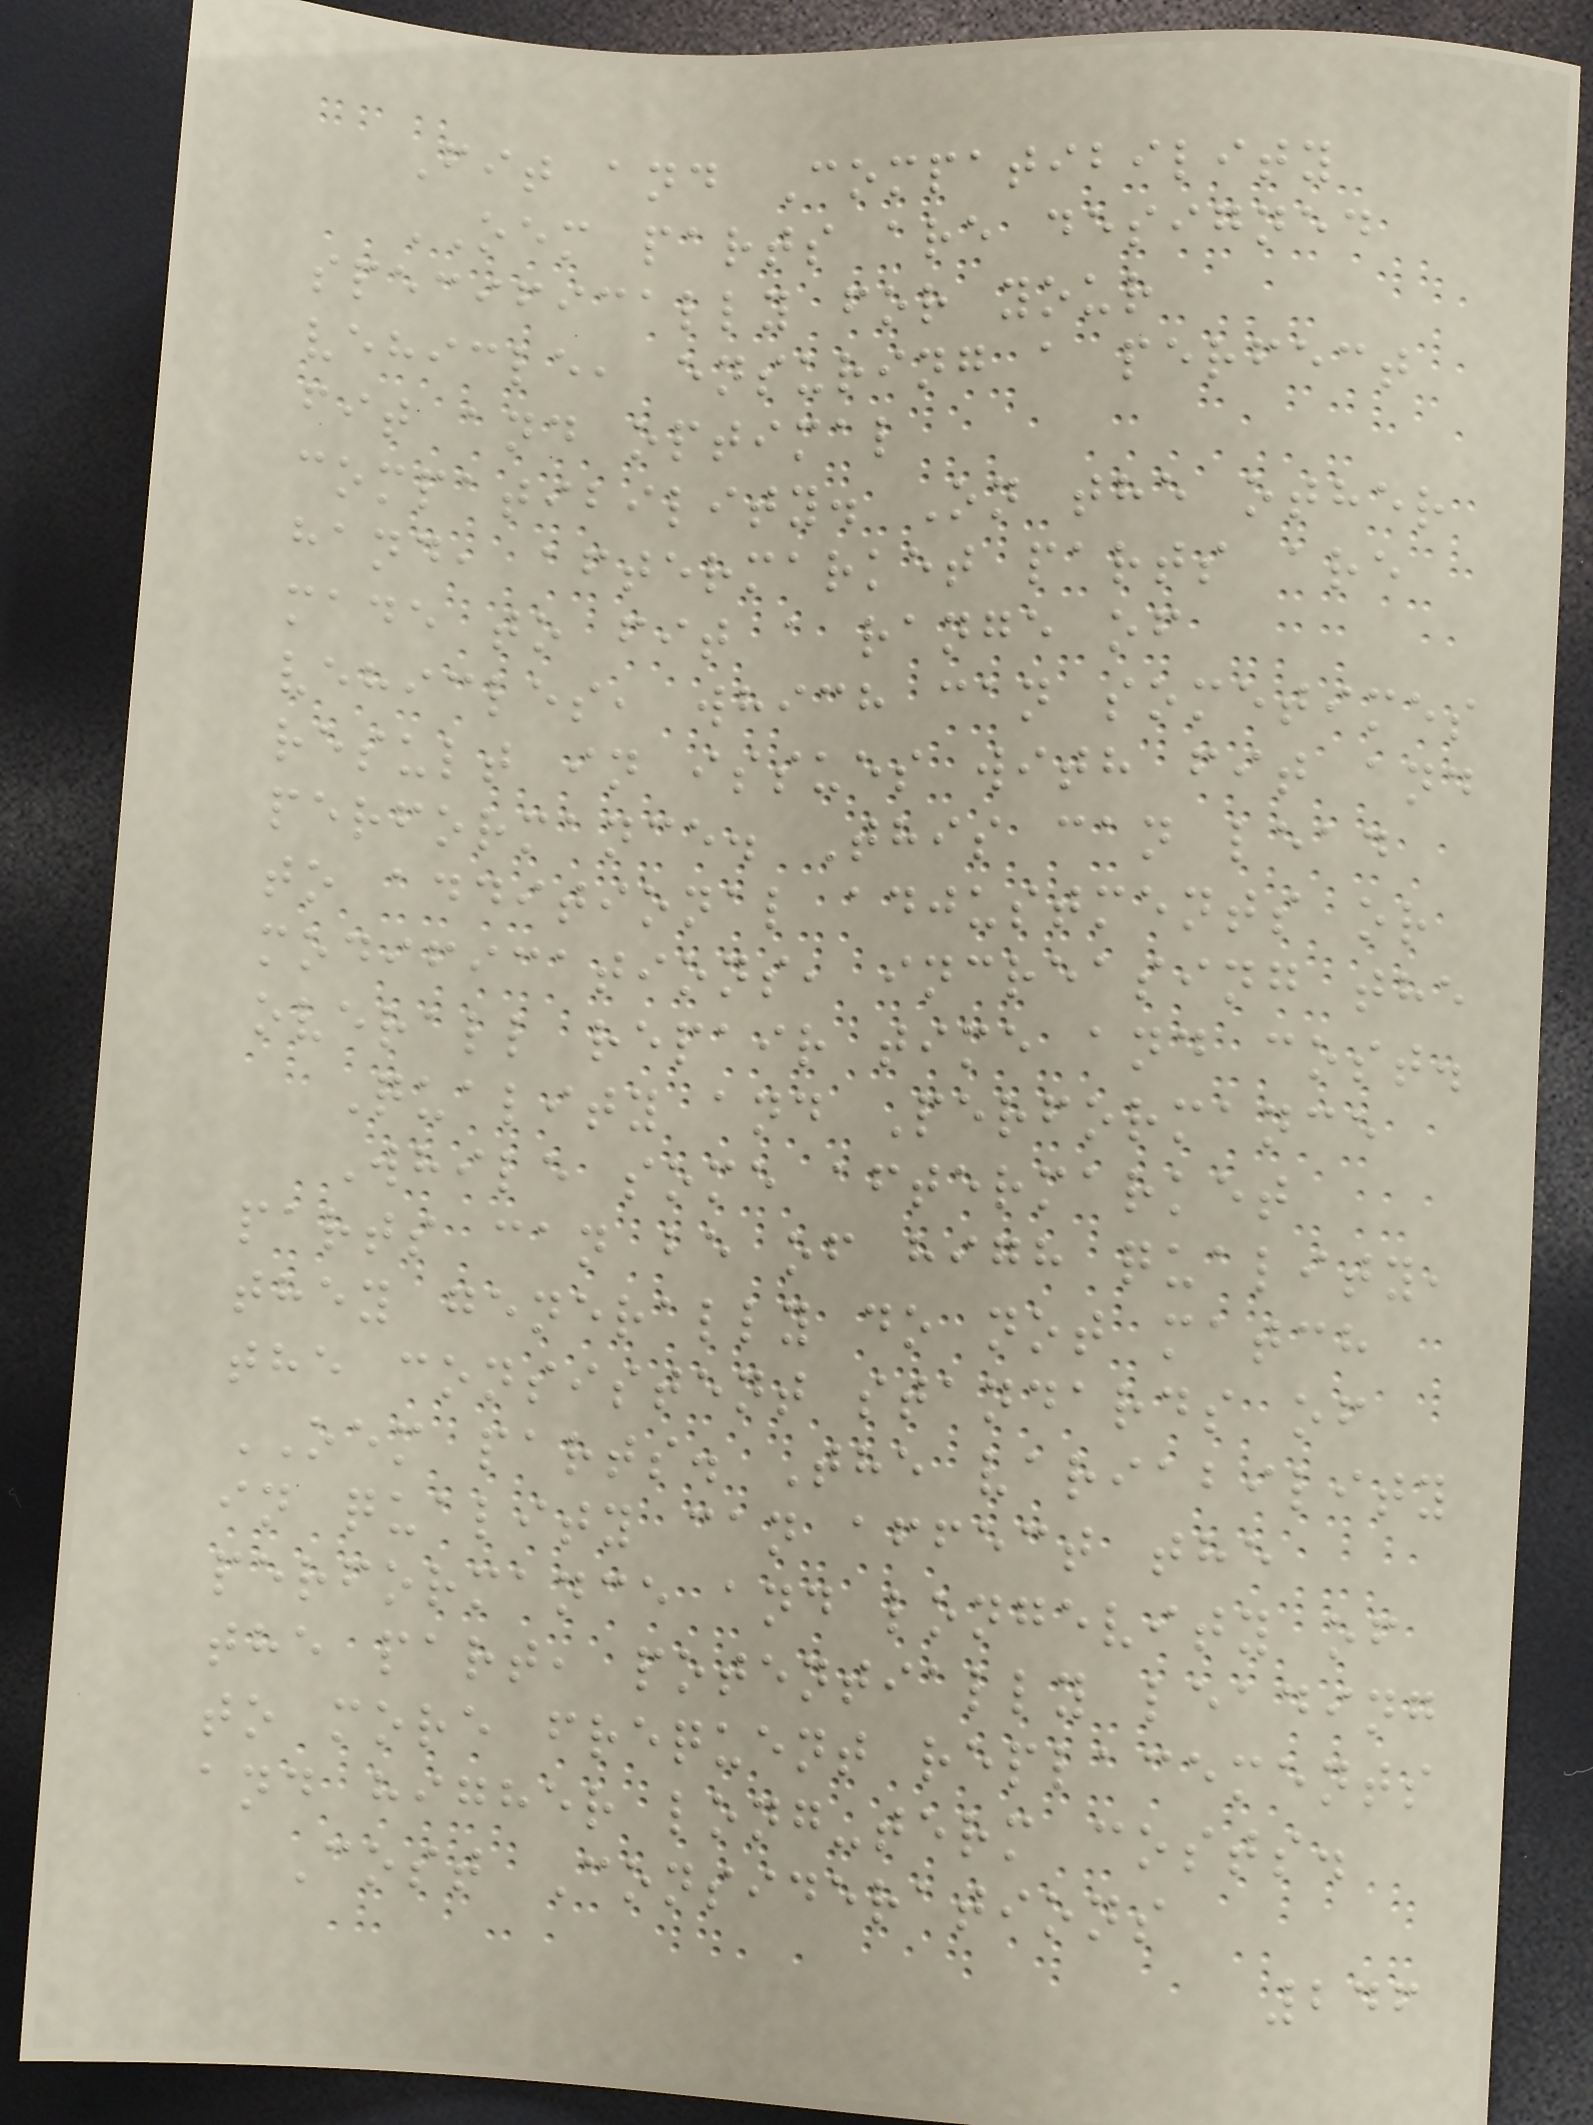Fit and Compatibility
OEM parts are designed
specifically for your
vehicle, ensuring a perfect
fit and optimal
compatibility. On the other
hand, aftermarket parts are
made to fit a range of
vehicles, which can sometimes
result in issues with fit and
performance. This can lead
to additional adjustments or
modifications, increasing the
overall repair time and cost.
Quality and Performance
While some aftermarket
parts can be of high quality,
they generally do not match
the consistent standards of
OEM parts. The variability
in quality can affect the
performance and longevity of
the part, potentially leading
to more frequent replacements
and higher long-term costs.
Cost Considerations
246
